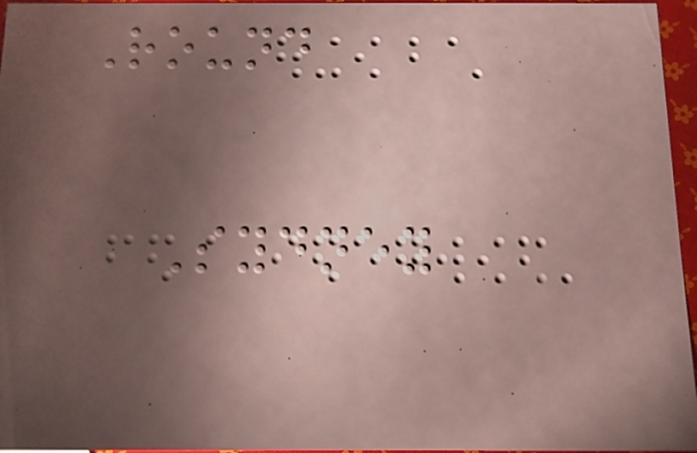Round
Sydney
